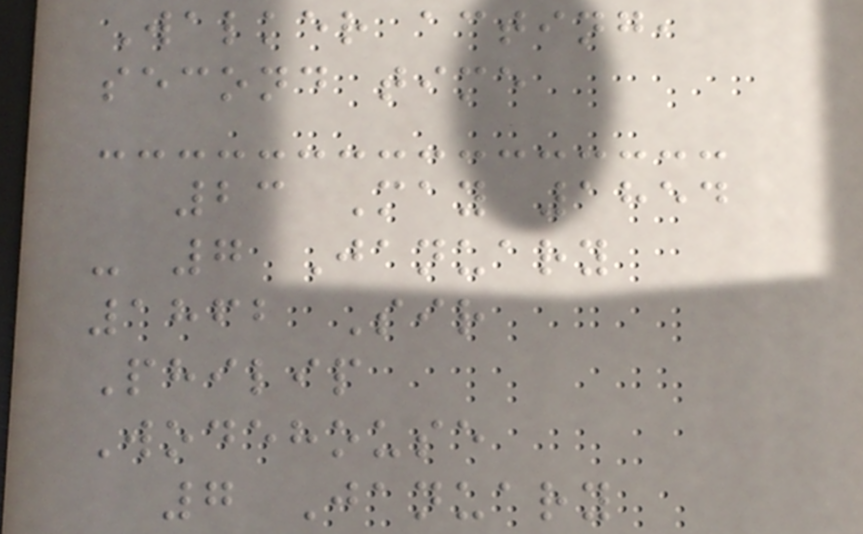Walker acting,
second time
23 May 1854
- 7 January
1862 Sir
Philip
Wodehouse
7 January
